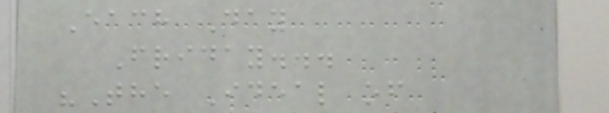Each Day
Friday...
"The Ideal of
